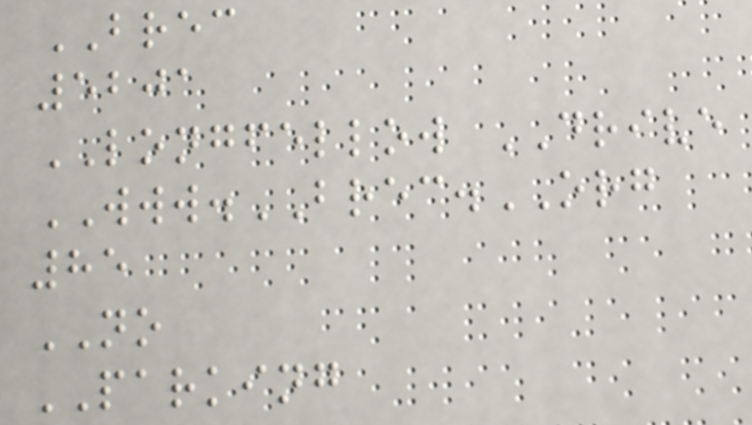BREC
5201
LONGFELLOW DRIVE
WWW.BREC.ORG
85
NO
PARKING
